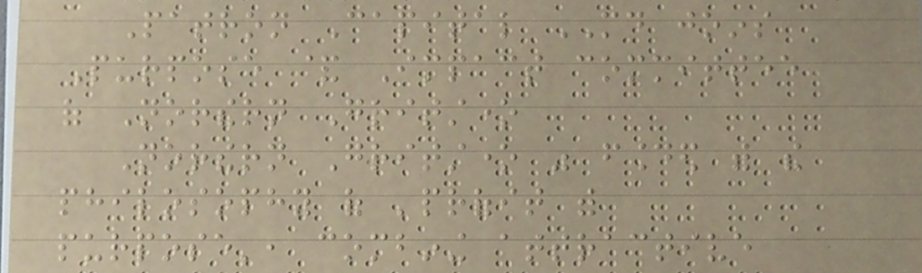Patron Capital MD joins
Purpose & Impact committee
of Northern Gritstone
Northern Gritstone was founded with the
philosophy of 'profit with
purpose', combining attractive
